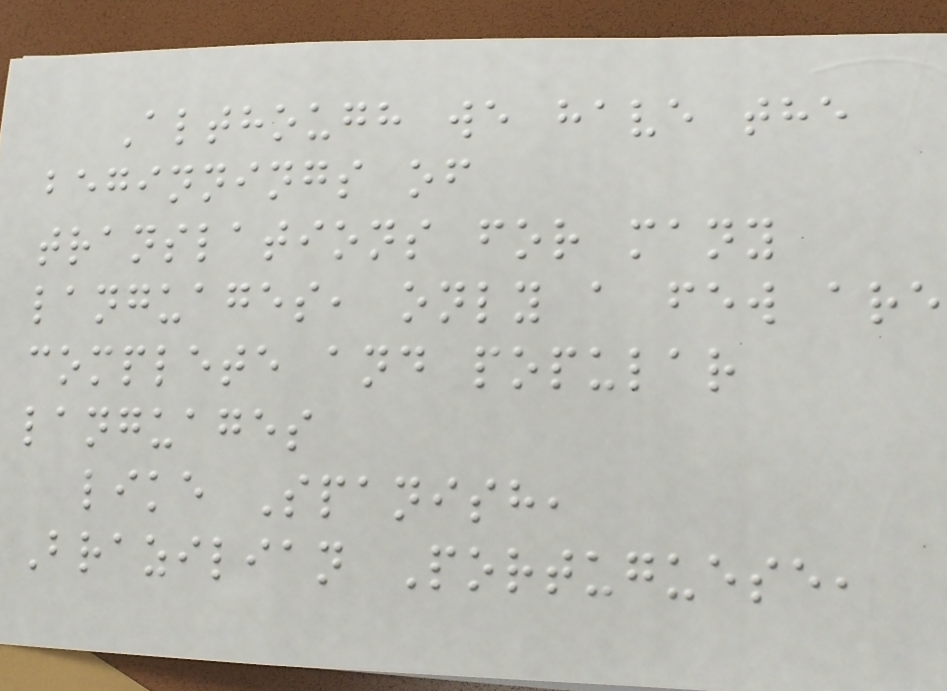Although we have the
beginnings of
translations for many
languages, only a few are
complete and popular
languages
like Spanish,
Brazilian Portuguese,
